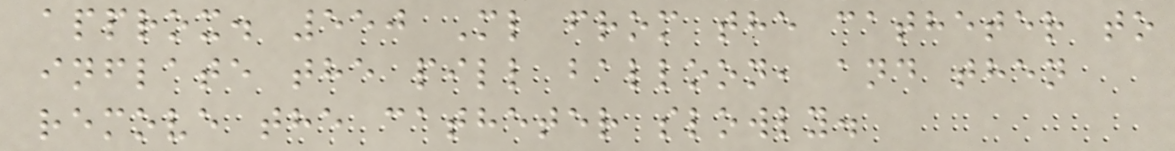approx. 550 Ml from the catheter to
inflate the pill balloon, and then
remove the catheter slowly.
